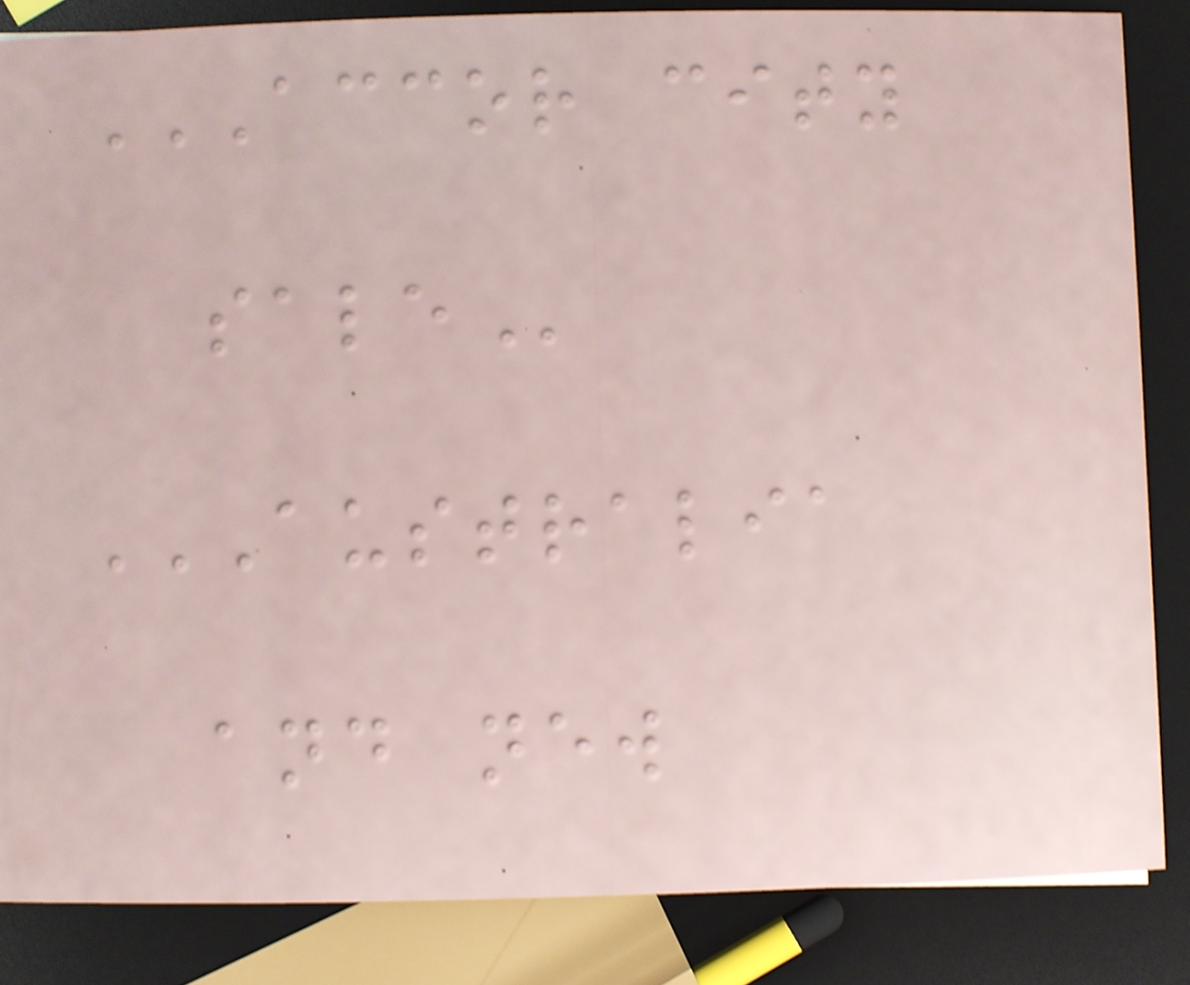ACCOR CITY
SALE
AUSTRALIA
AND NEW
